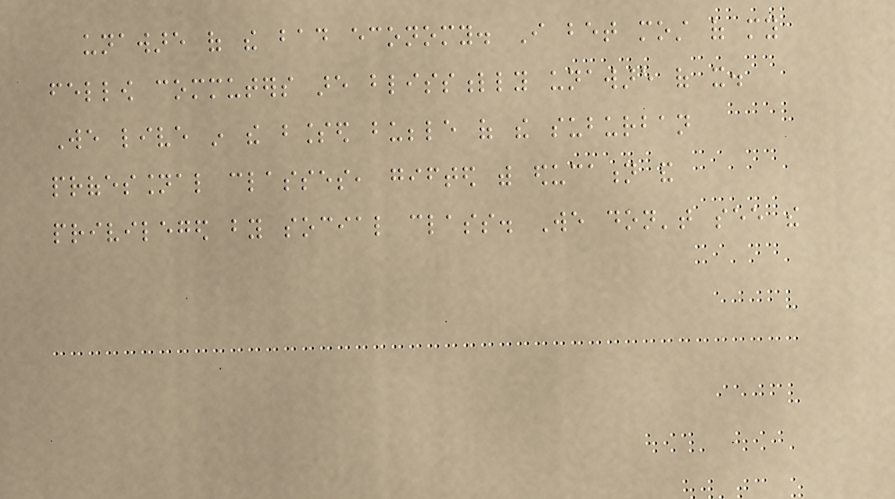unaware of the bad economy. I bet most of my
fellow commuters are blissfully unaware of it.
We live in the blessed bubble of the suburban
professional classes, gifted with education and
privileged by social class. We don't see the
